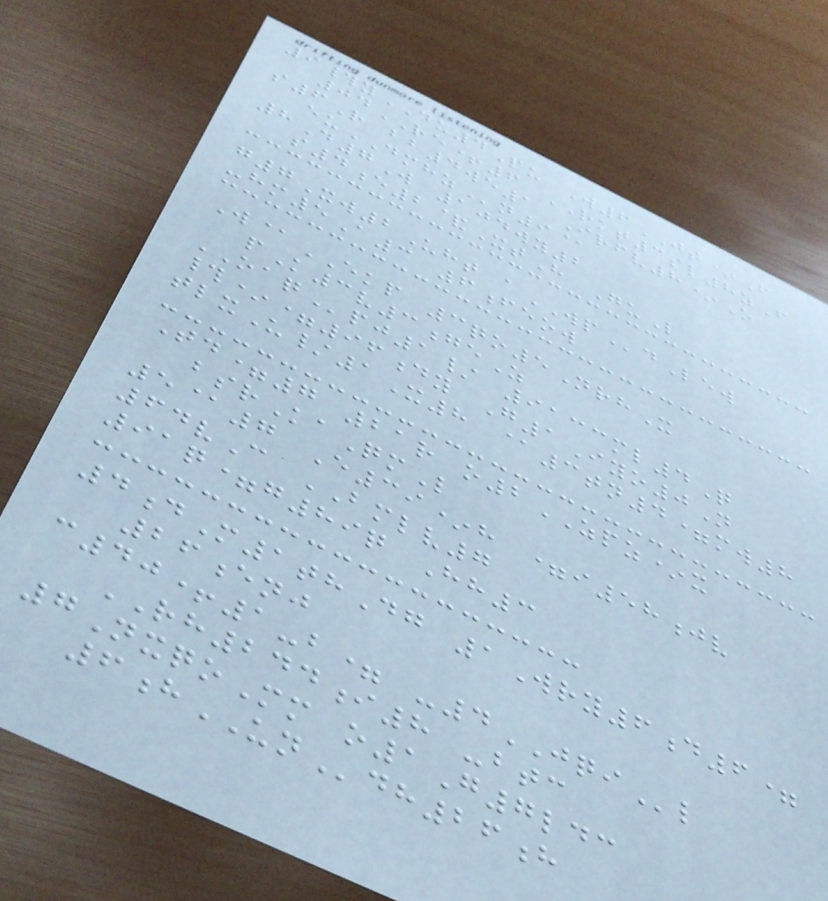9#yDU4Pu W6JT*F
04RE+6 RKT3sl8zF
s6R bb4we1 Irfv8*O
euDMHZn9@
8D7W 104wy2
s4e2&XtH GuL
g7Xw2Uht aWPdLew
-hm5A3 6feow
W@EKP 3qo5NrhX
pK3v3geZ
OAQpj1/ 9133ml4Q
#*=96dy G1Iyo0N
tlxU/1X8 @3tn4=mw8
Td=7 21r o2ZPZ*x
bsrKaQmL
5@7 E39*h =i58jv
64vC BMLV7
91q=g89q Hh3
4dM1thDg 1Wry6d6=
26enj
c40+1-b= -4JQIl
RH244i8 -btc
7NxqoMm o1G7ldc
6hUNdh26h
